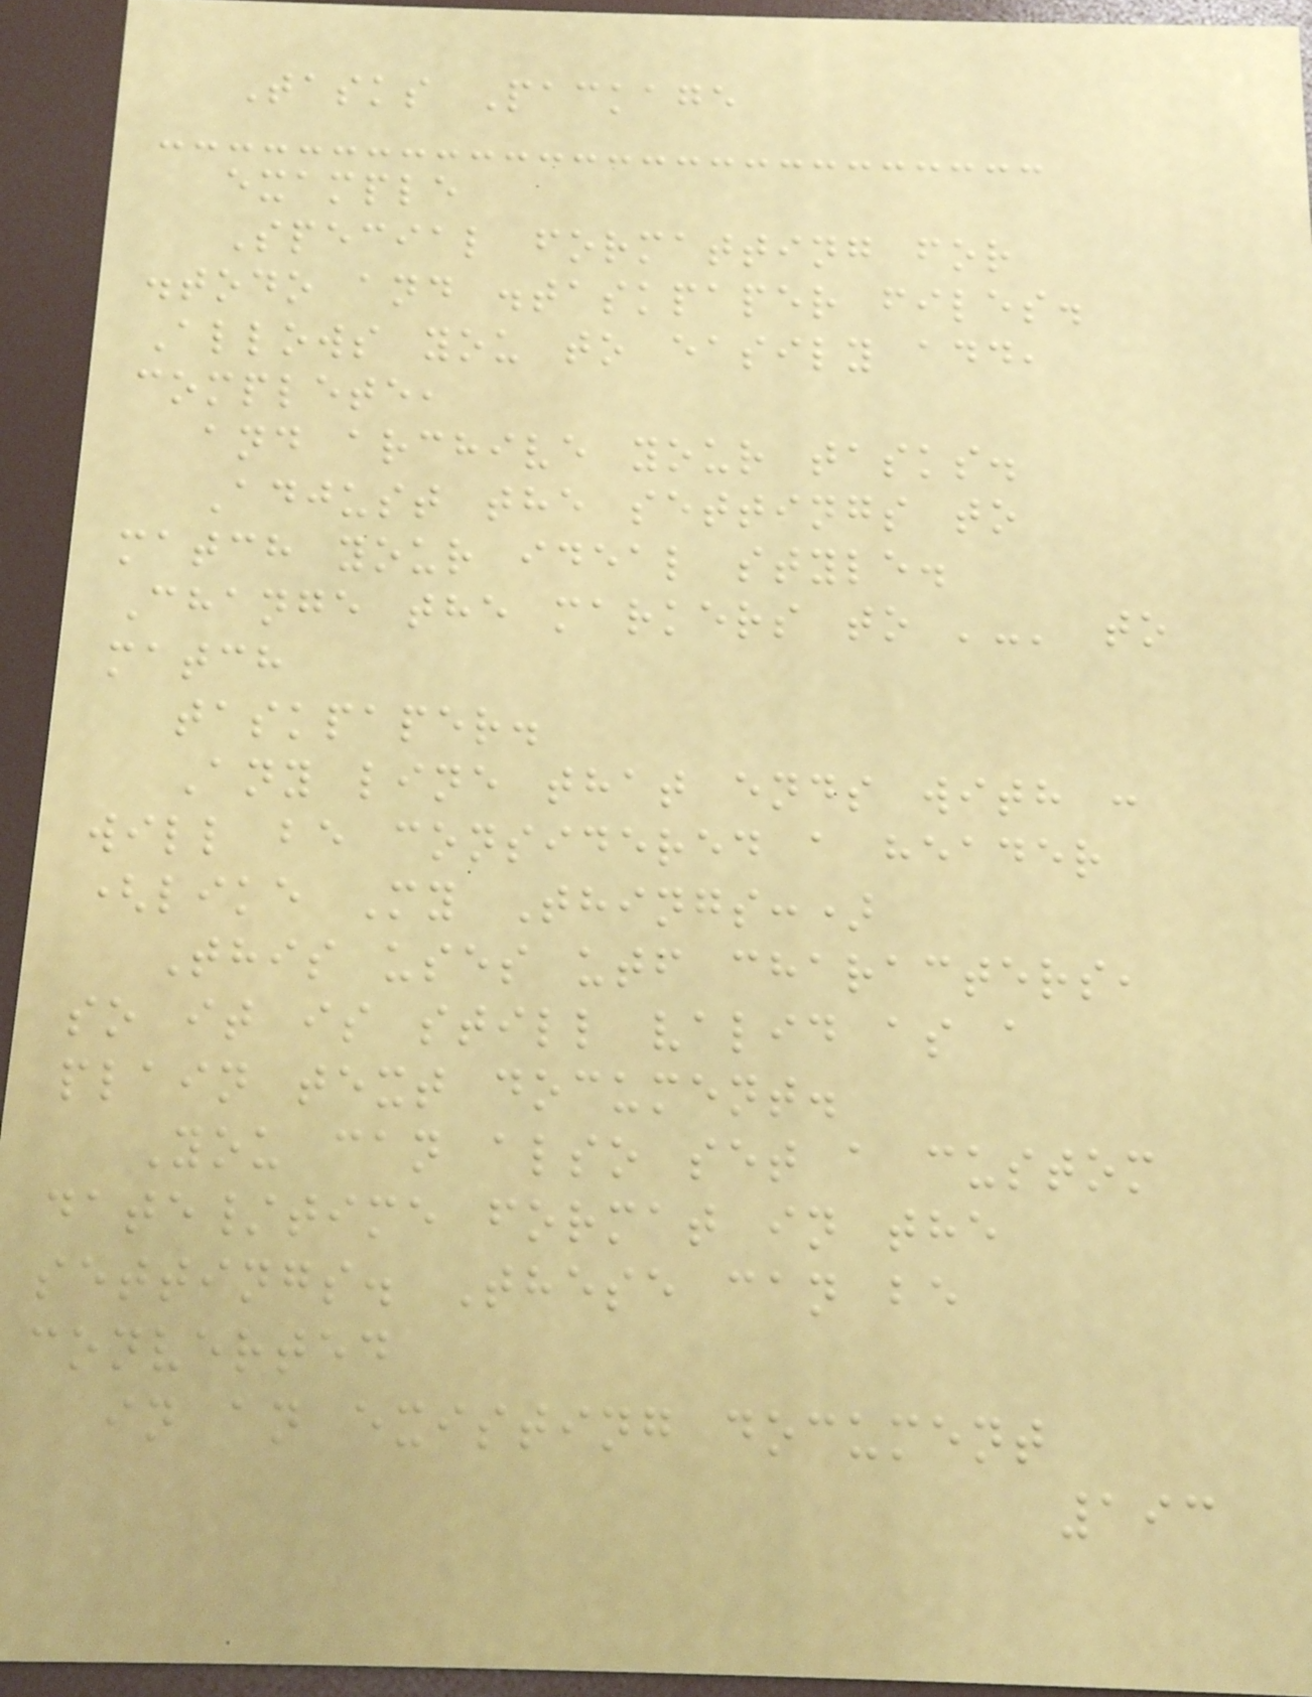Tasks Package
example
Special formatting for
.todo and .taskpaper files.
Allows you to easily add,
complete,
and archive your tasks.
Adjust the settings to
match your ideal style.
Change the markers to '-' to
match
taskpaper.
Any line that ends with :
will be considered a header
(like My Things:)
This uses utf characters,
so it is still valid as a
plain text document.
You can also set a custom
date/time format in the
settings. These can be
converted
in an existing document
193
